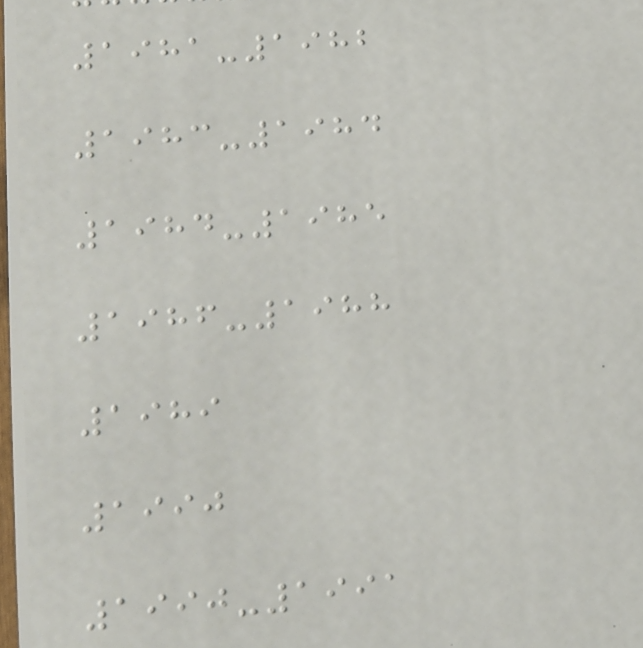1981-1982
1983-1984
1984-1985
1986-1988
1989
1990
1990-1991
